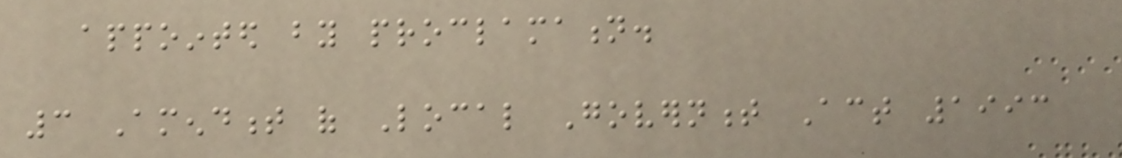appointed by proclamation.
3 Amendment of Local Government Act 1993
